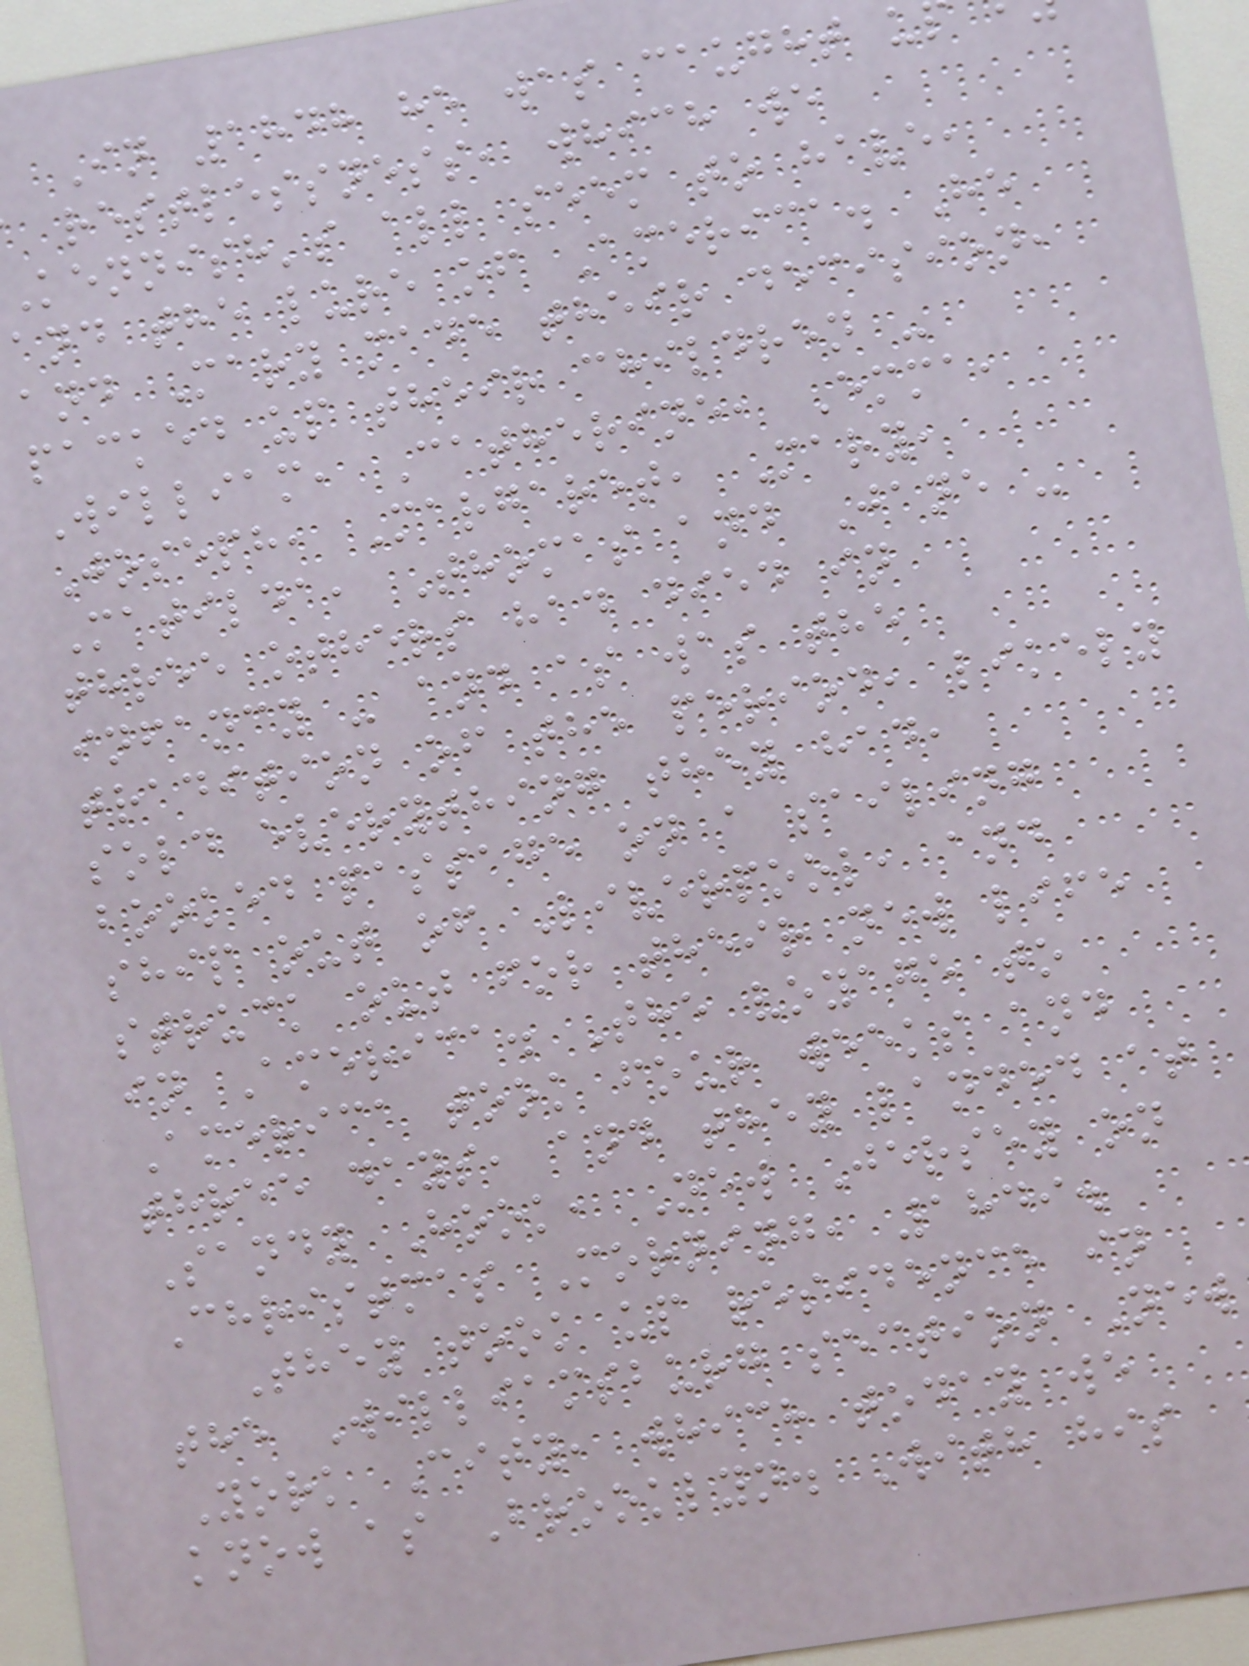In 1848 he was caught u
restlessness, which we
Kennish's all seem to have,
and the lure of America. He
and Mary made their decision,
packed up their children -
William, Catherine, Emma,
Joseph, Margaret, Mary,
Matilda, Thomas and Jane -
three others had died in
infancy - and as was the
tradition of the period, likely
sold everything they had,
booked passage on a sailing
ship out of Liverpool, and
struck out for their new life
in America. The voyage to
America took four weeks and
three days, and they landed at
Sandy Hook, New Jersey on
Christmas Morning, 1849.
They took up residence in
the Williamsburg section New
York City, which today we
know as Brooklyn. With his
